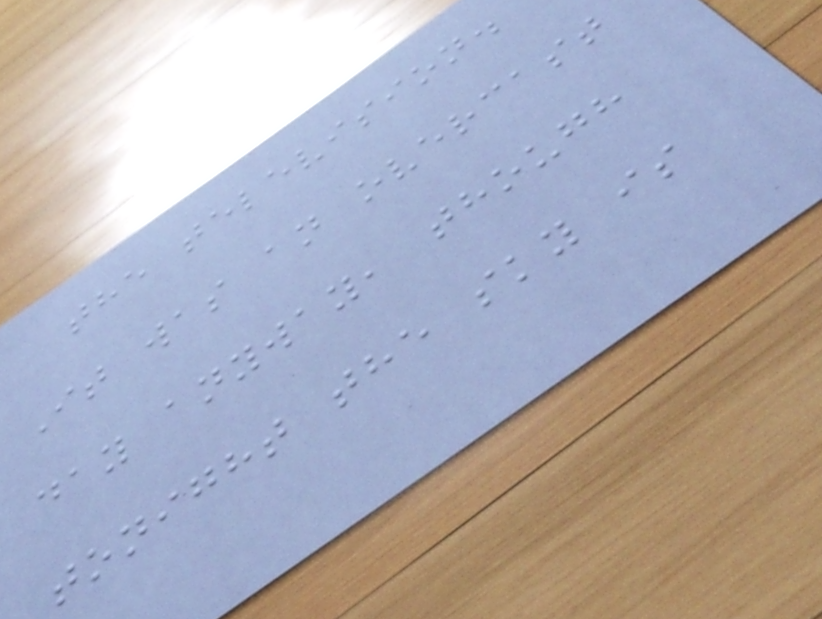the television.
It was an overcast
day anyway, though
tonight the sky is
